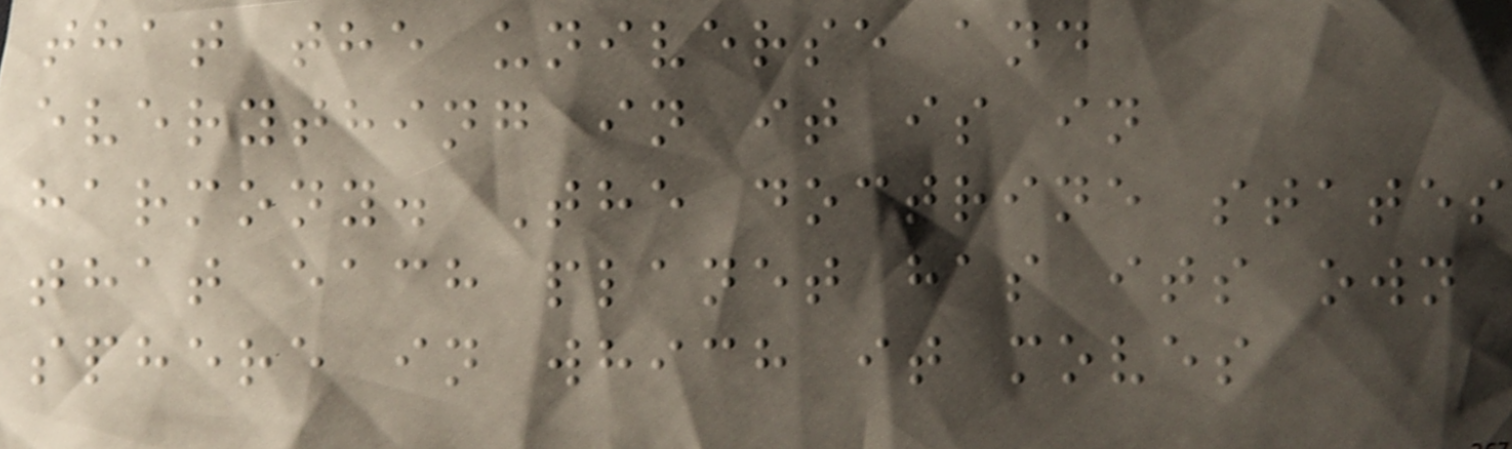that the universe and
everything in it is in
harmony. The doctrine states
that each planet has its own
sphere in which it moves
